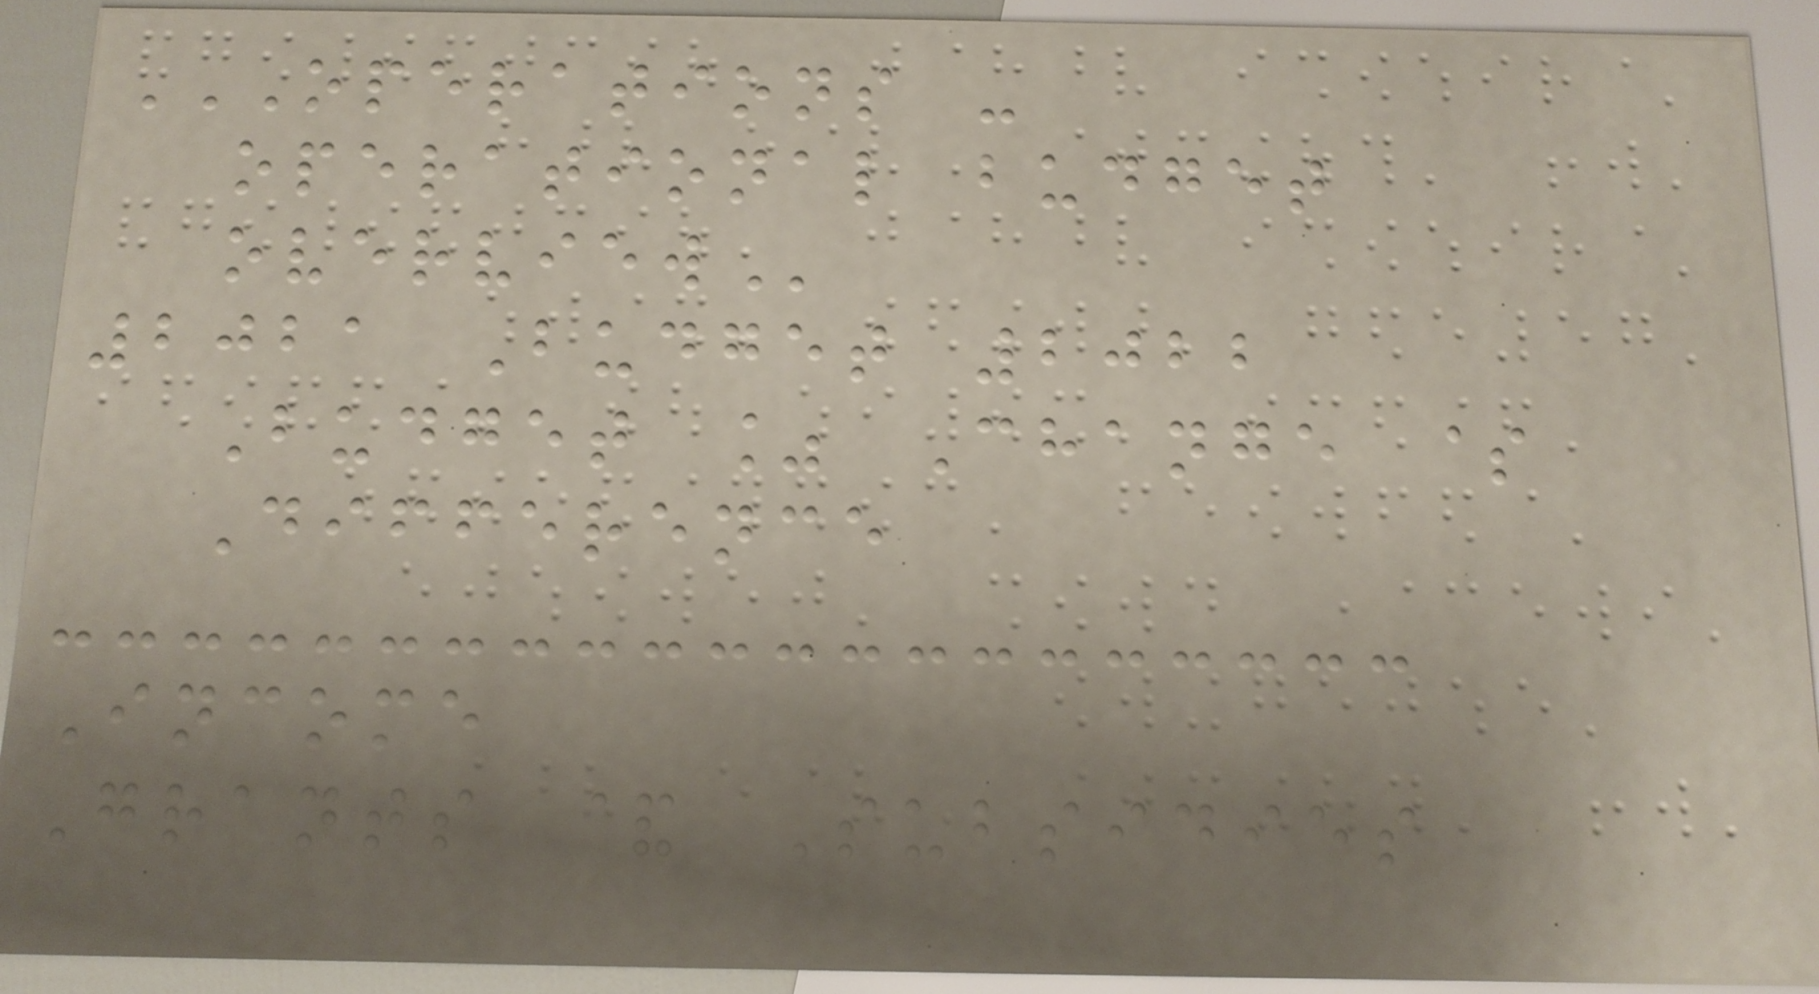OPERATIONS -
OPERATIONAL BUDGET
OVERVIEW
2021 Budget 2022
Budget % Change $
Difference
Income
Grants & Subsidies
